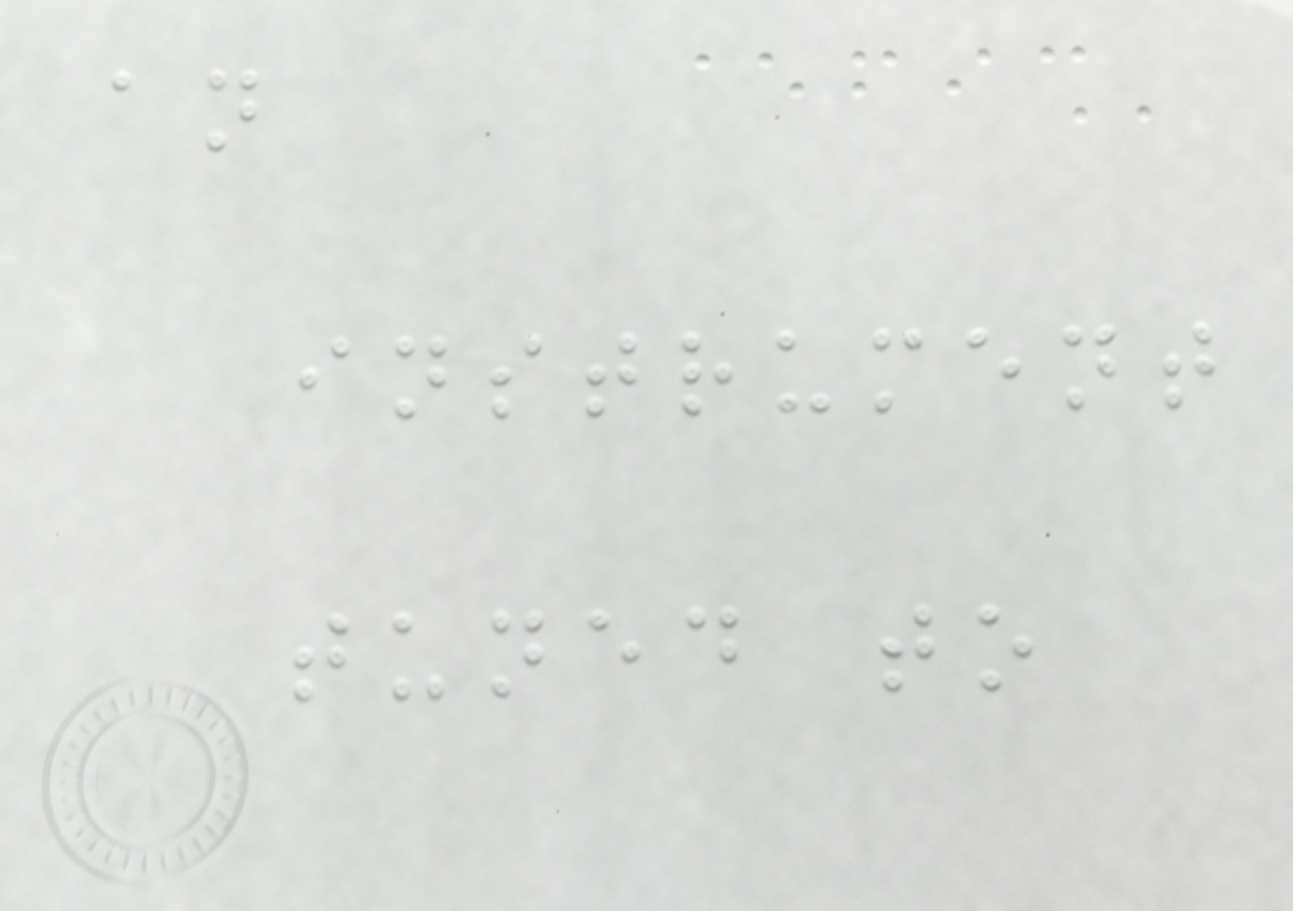an
instrument
tuned to
